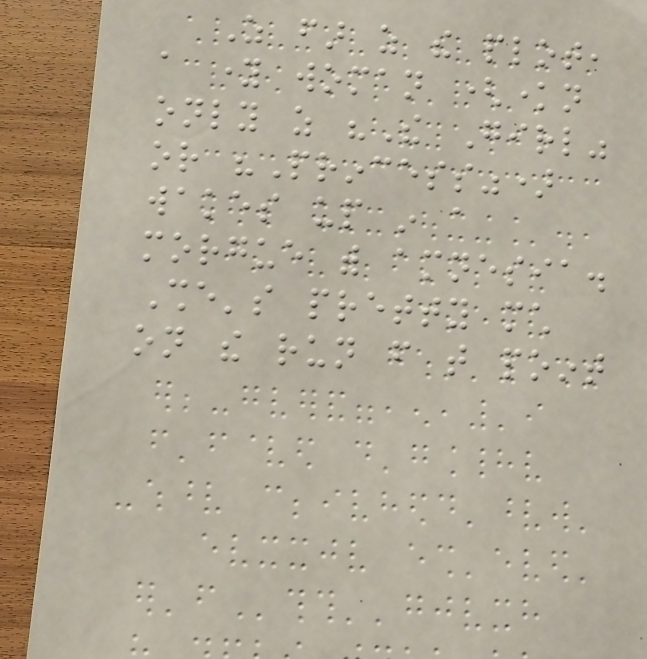As far as the plot,
a young woman (known
only as "The Girl"
or "Princess")
wakes up in a
morgue with amnesia.
She's pretty much
on the run from that point
